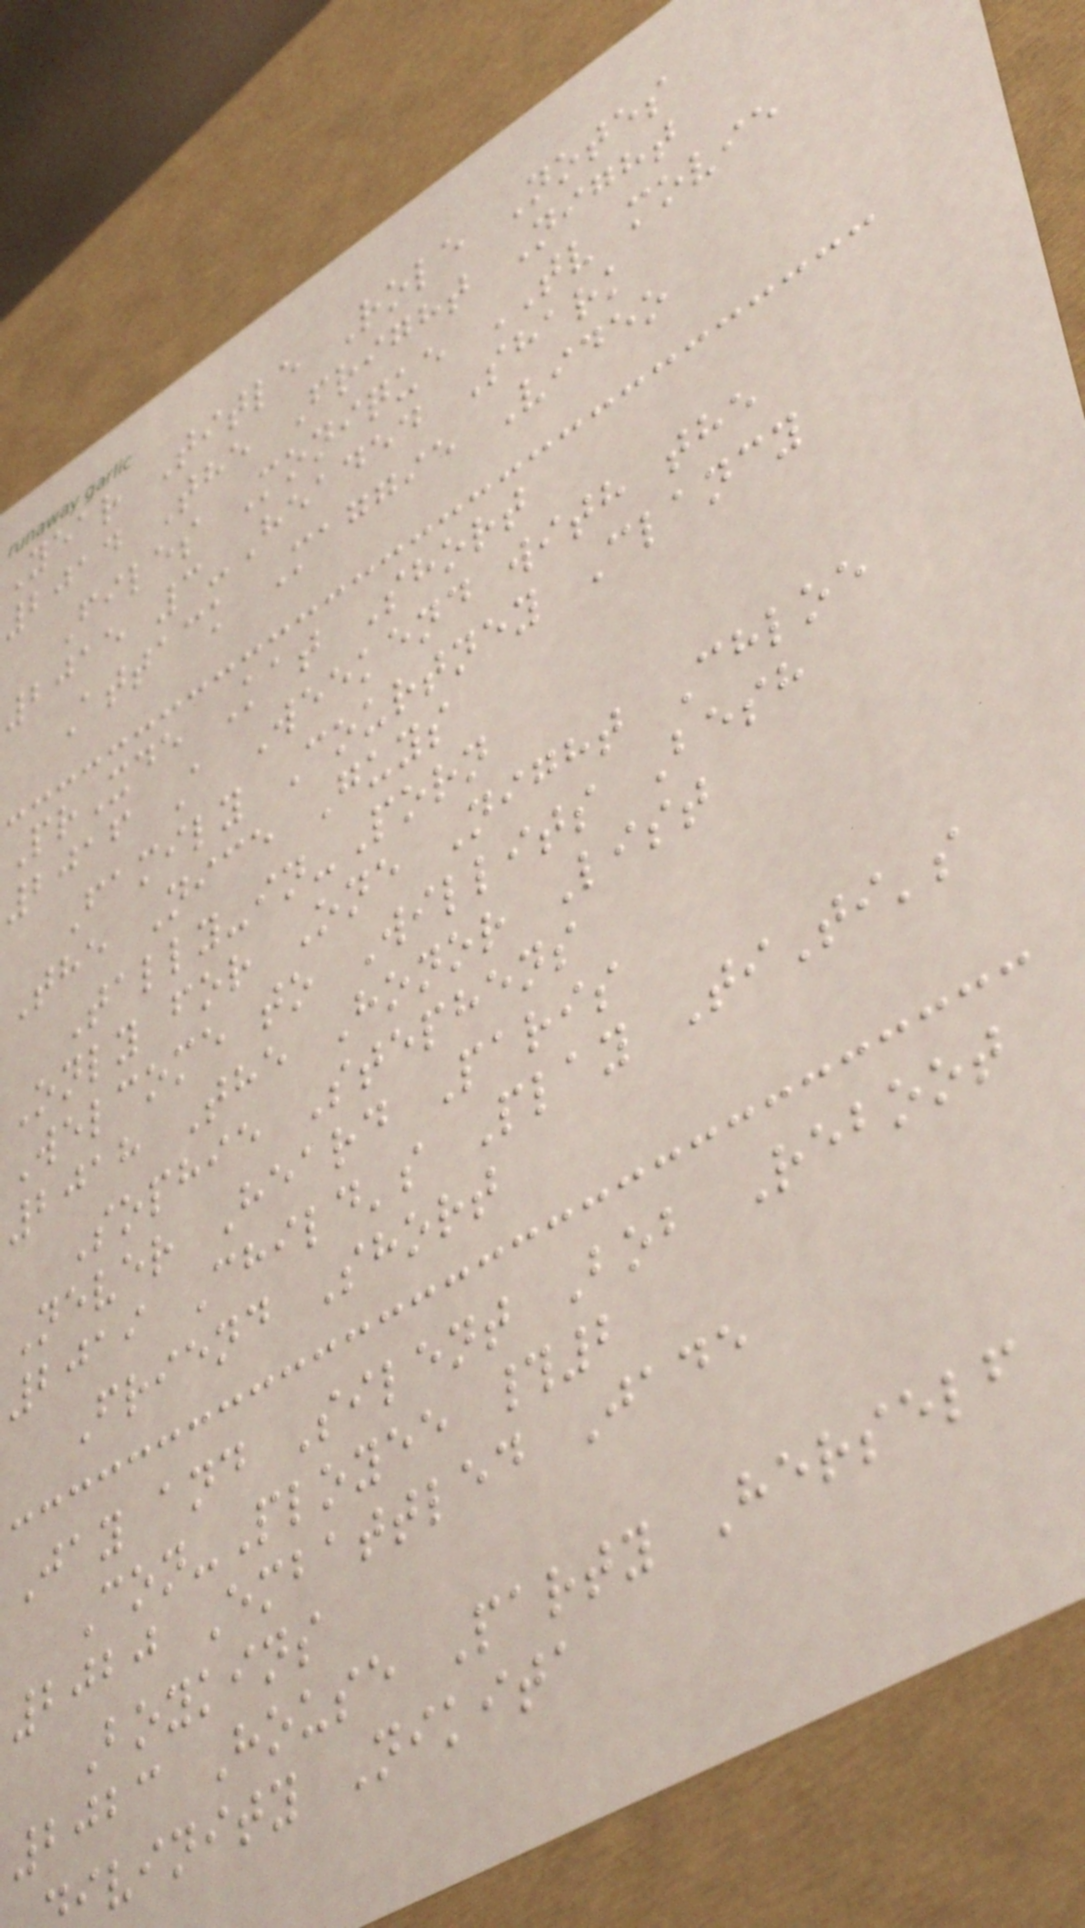Year Title Role Notes
2014 The Fright Night
Files Monique TV movie
2015 3-Headed Shark
Attack Maggie Video
PrXde Kat Short
2016 A Weekend with the
Family Courtney Clancy
The Nice Guys
Tally-in-Porn
Only for One Night Chloe
Welcome to Willits Besh
2018 The Honor List
Sophie Stephens
Never Heard Paris
2019 Child's Play TiTi's
Friend Short
Jay and Silent Bob Reboot
Con-Ployee #2
2020 Embattled Jade
Boykins
2023 House Party Herself
ivinity Nikita
